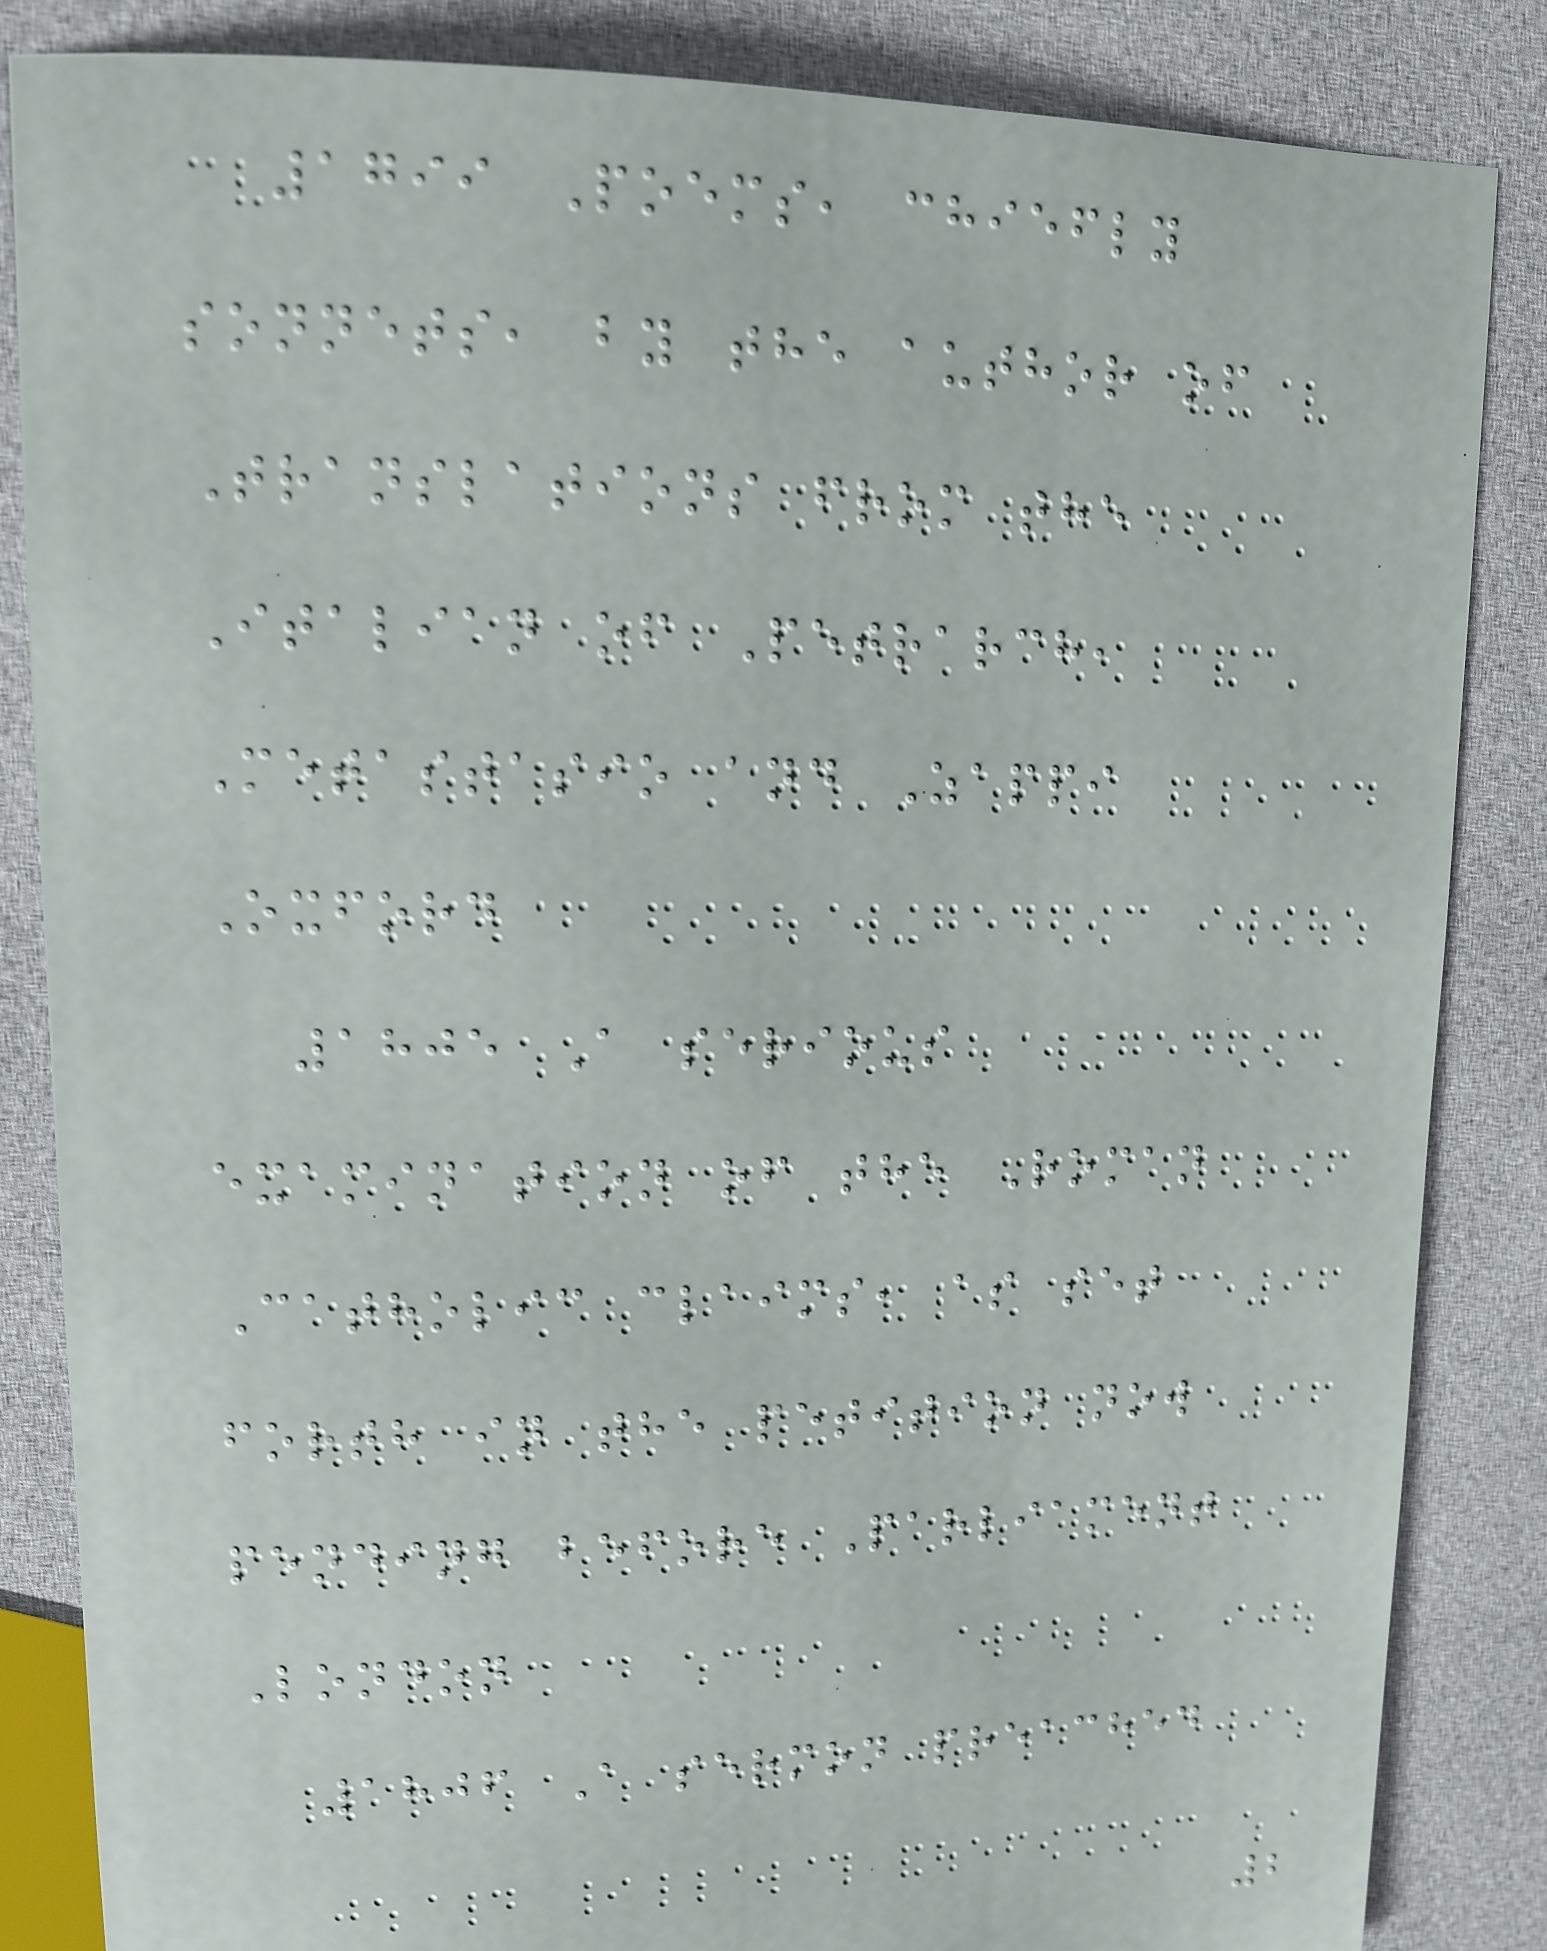1799 Poems, chiefly
sonnets, by the author of
Translations from the
Italian of Petrarch,
Metastasio and Zappi
Oxford
1805 A serious
examination of the Roman
Catholic claims, as set
forth in the petition now
pending before Parliament
London
1806 A sermon preached
2
